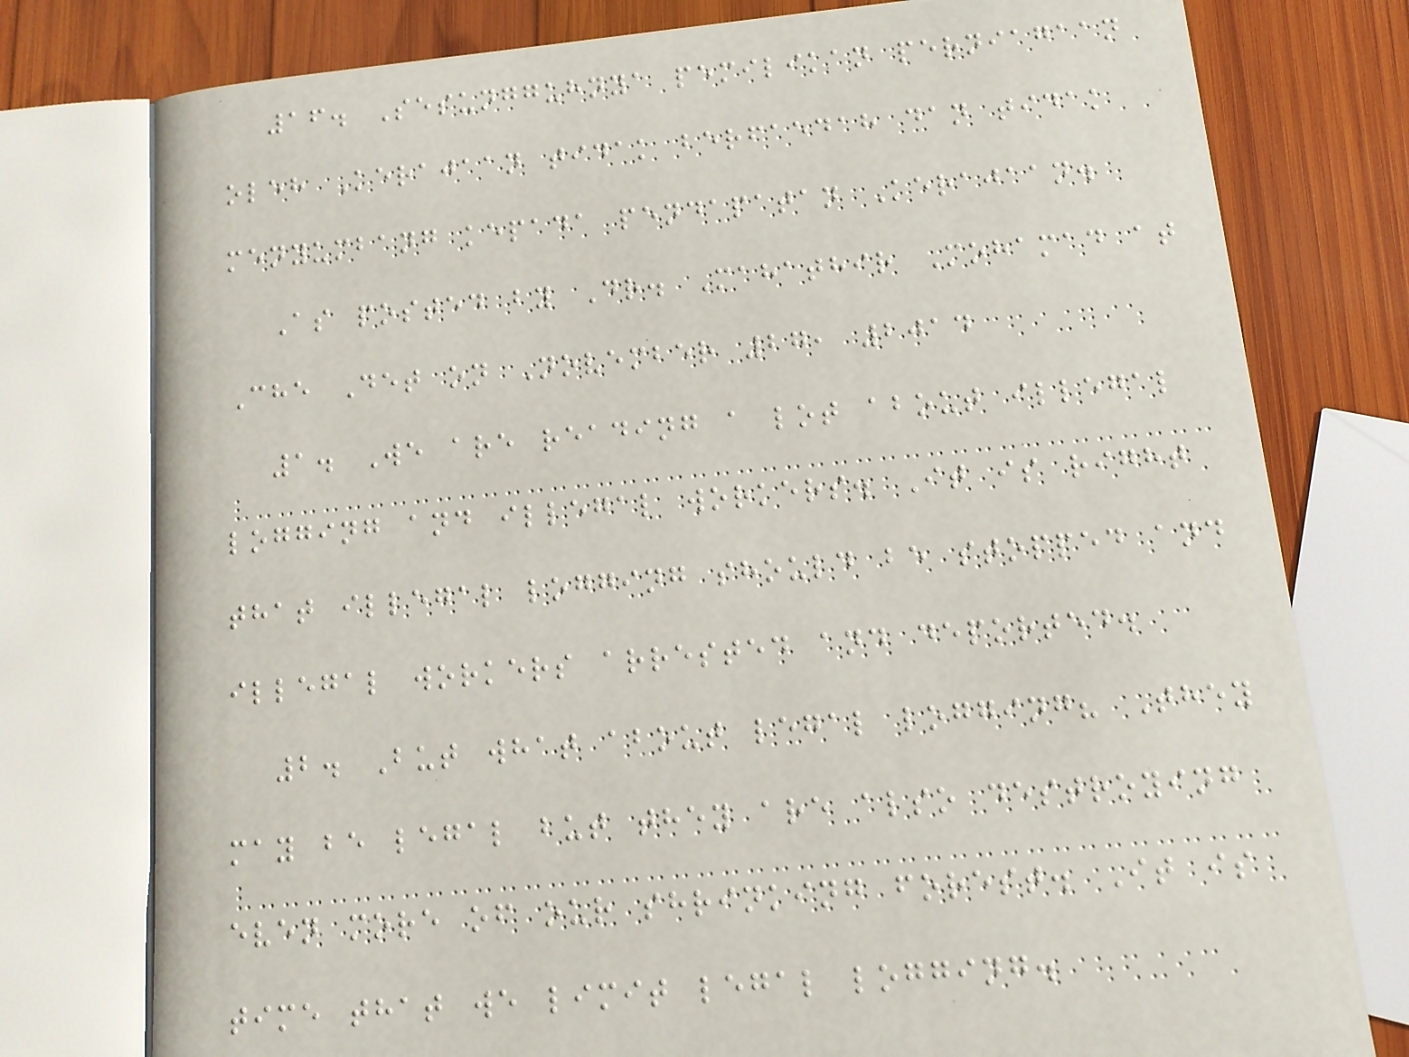16. Sesungguhnya pemilikan perniagaan
oleh Kerajaan tidak berfaedah dan tidak
menyumbang kepada pendapatan Kerajaan.
As posted by Dr. Mahathir Mohamad at
Che Det on November 27, 2014
1. We are reading a lot about illegal
logging and illegal workers. It is right
that illegal logging should be stopped and
illegal workers arrested and deported.
2. But what about legal logging? They
may be legal but they are also destroying
even more of our shrinking forest. It is
time that we limit legal logging.
